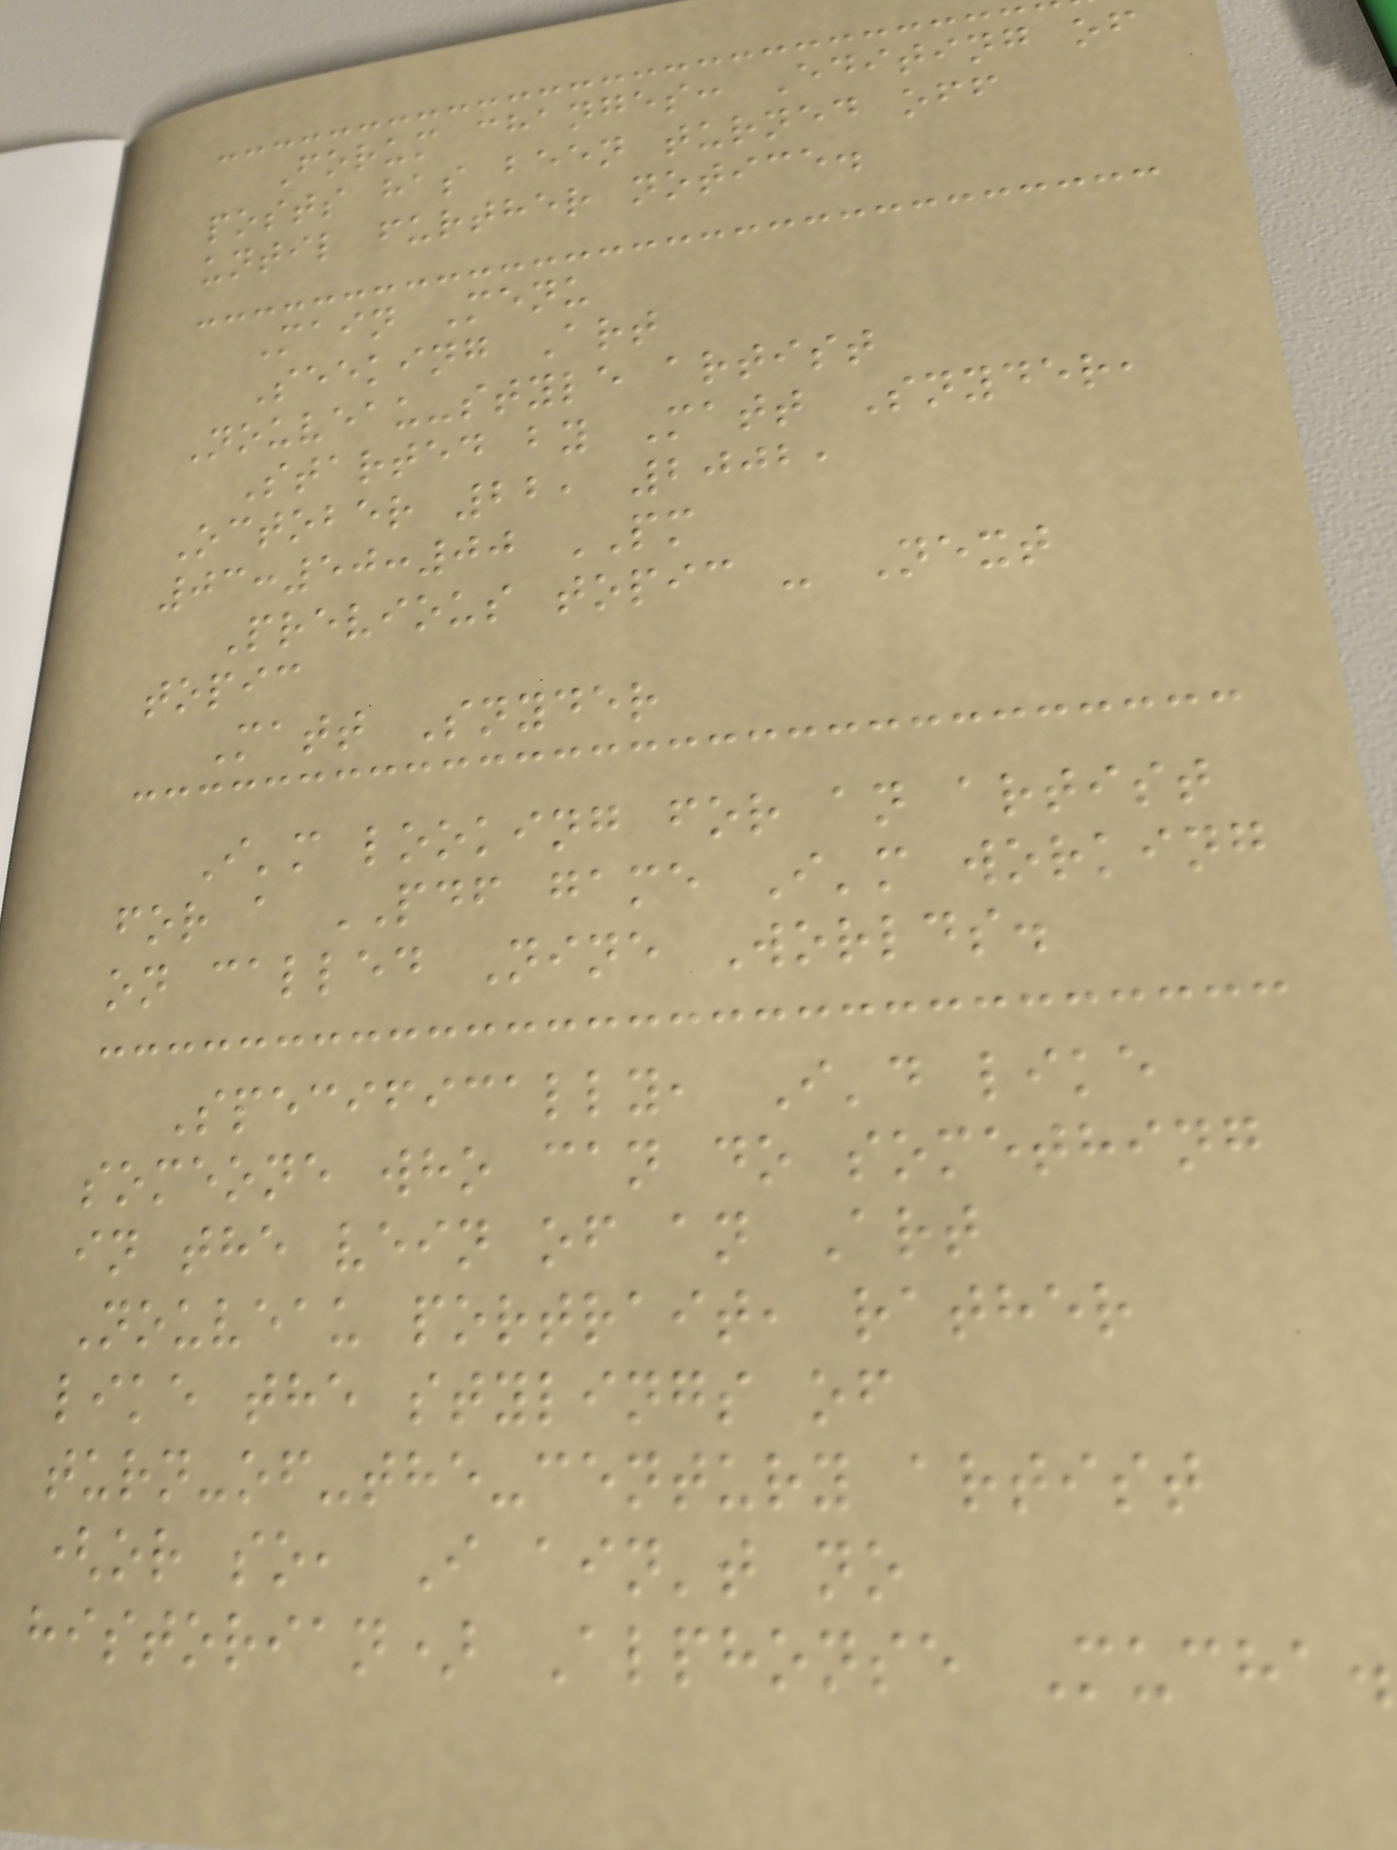Forum changes: Editing of
posts has been turned off
until further notice.
Main Menu
Seeking Art
Nouveau-style artist
Started by Matt Snyder,
October 22, 2002,
03:50:00 PM
Previous topic - Next
topic
Matt Snyder
I'm looking for an artist
for a PDF game I'm working
on called Nine Worlds.
Specifically, I'd like
someone who can do something
in the vein of an Art
Nouveau portrait, rather
like the stylings of
turn-of-the-century artist
(or so, I ain't no
historian) Alphonse Mucha.
